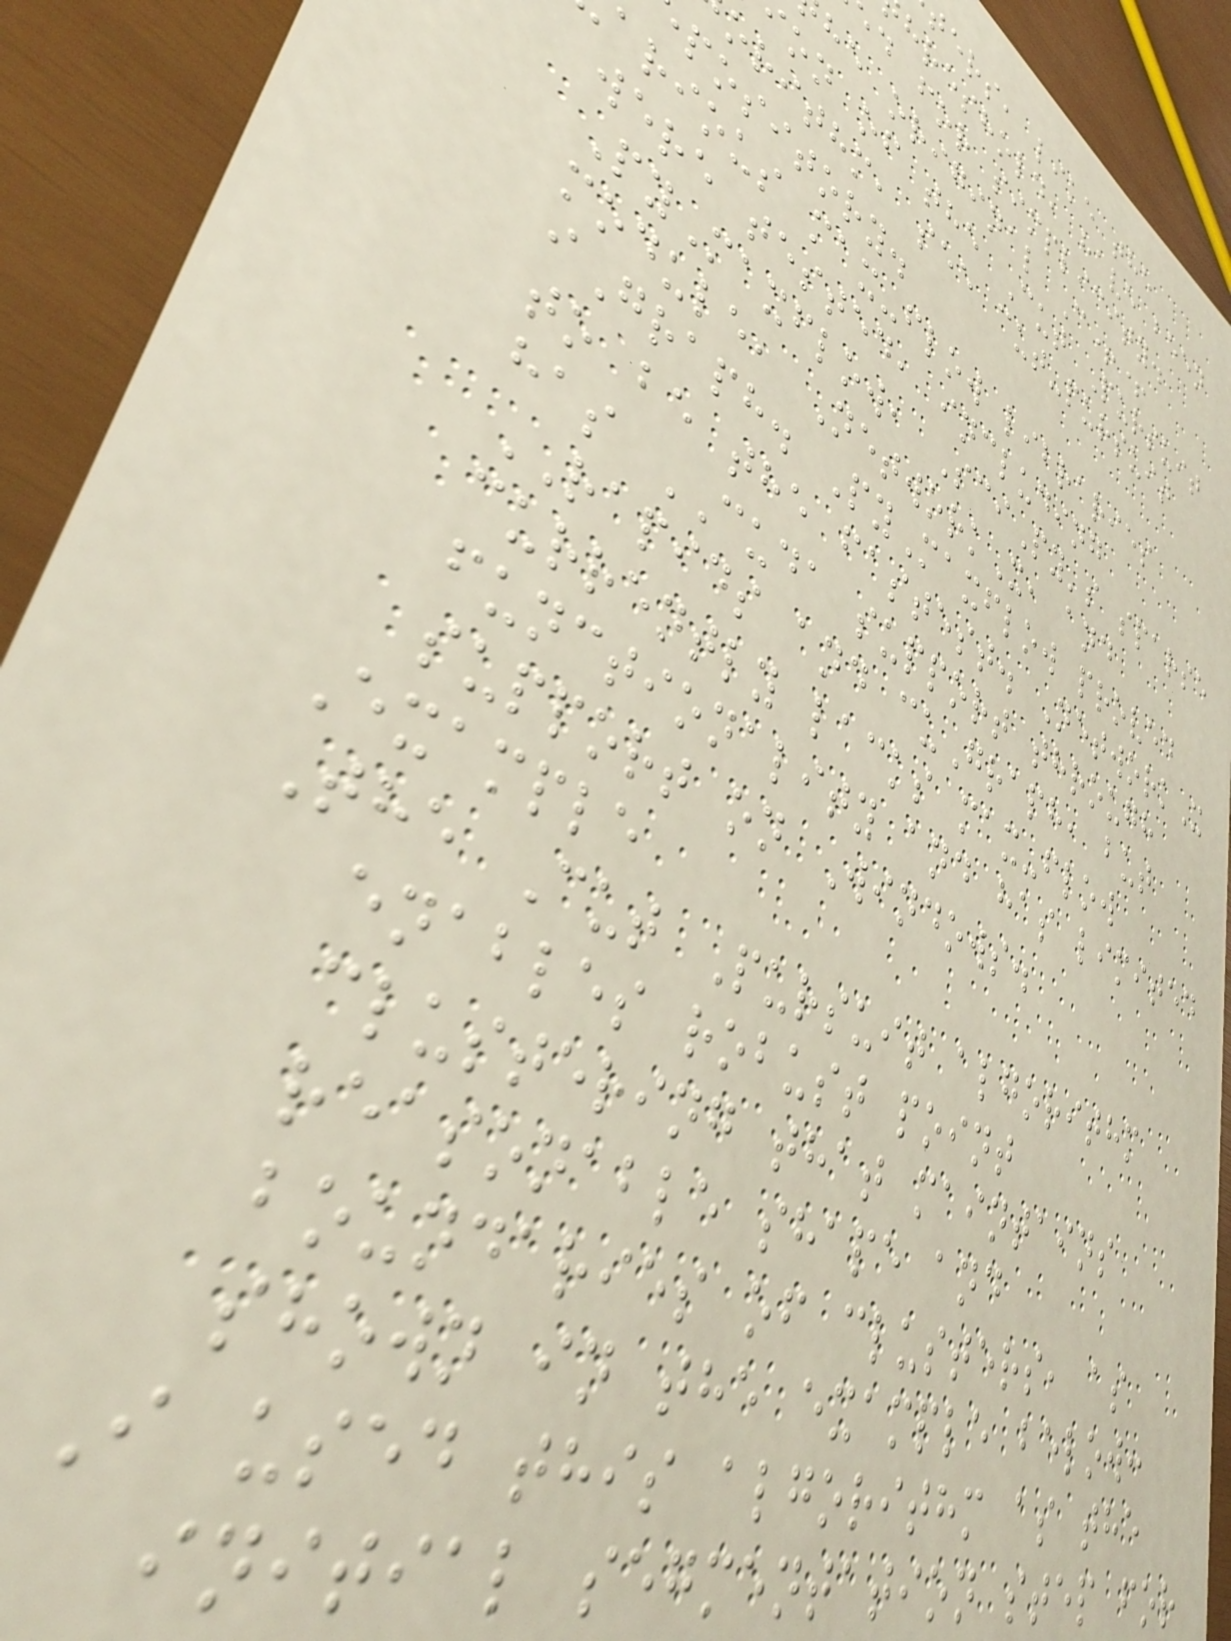ters, like the
hreshold, have been
d for simplicity.
he original C++
on of the Cut Pursuit
orithm, see cut-pursuit
pository.
arious max-flow libraries
were tested, including
PyMaxflow, SciPy's sparse
module, NetworkX, and
iGraph. PyMaxflow proved
to be the fastest. NetworkX
has CUDA support through
RAPIDS and cuGraph, but
currently lacks max-flow
functionality and has limited
support on Windows.
Example
The Cut Pursuit algorithm
enables robust point
clustering that maintains
reasonable shape and
boundaries of clusters, as
shown in the example below:
I used this algorithm as the
initial segmentation step for
